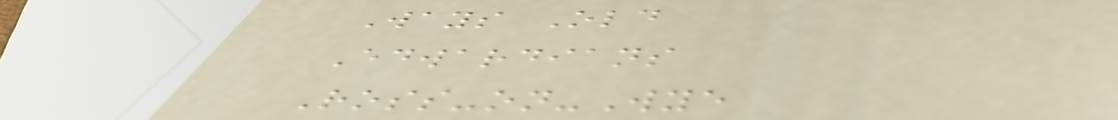Ways Old
Edwardians
Ross-on-Wye
